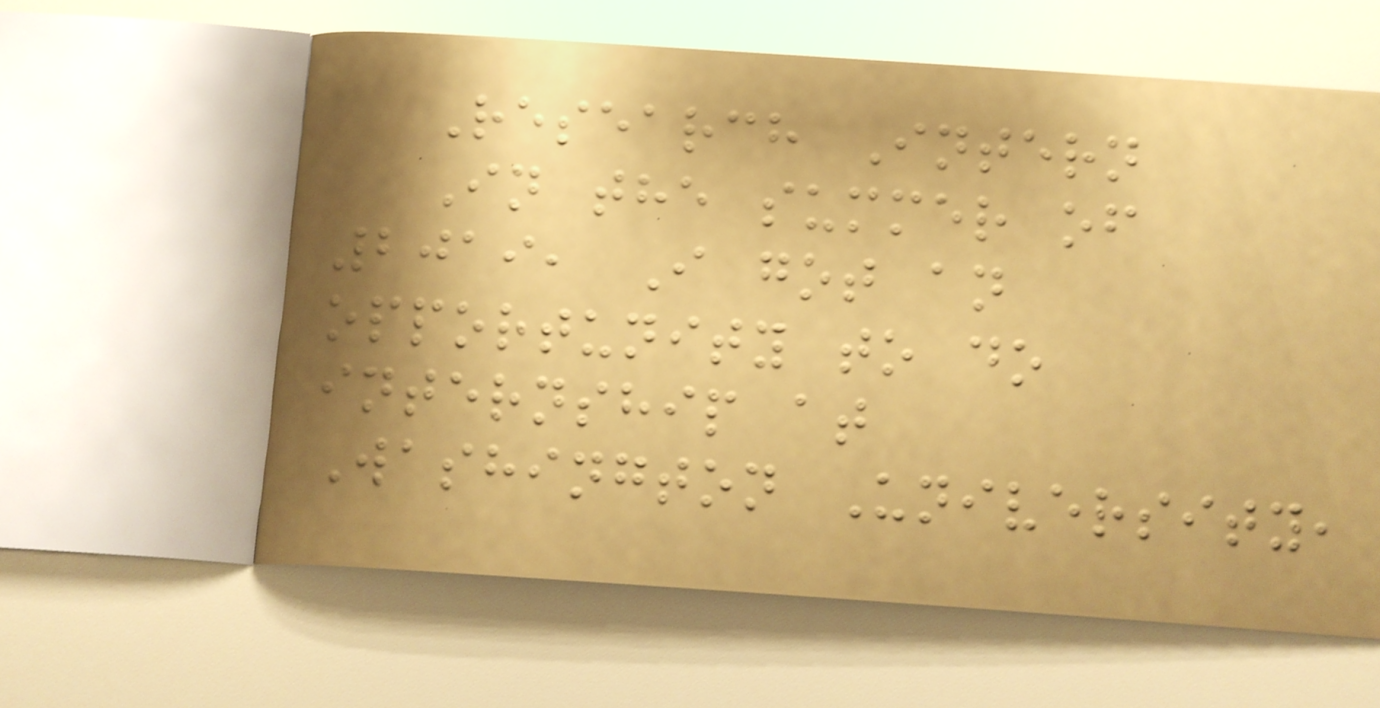Research Intern
In the summer of
2019, I got an
opportunity to do
internship at
Washington University,
